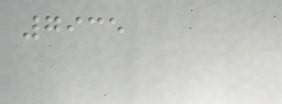7935
